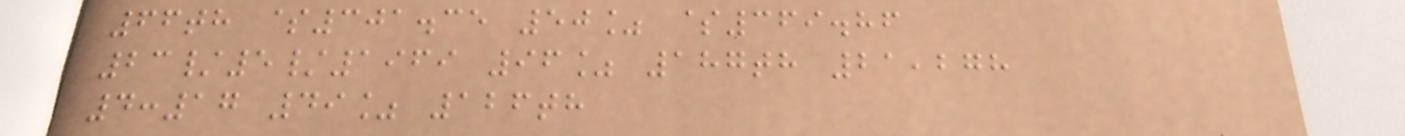66th $301.35 50% $369.86
23/5/1969 96% 187th 21,278
4:17 49% 126th
